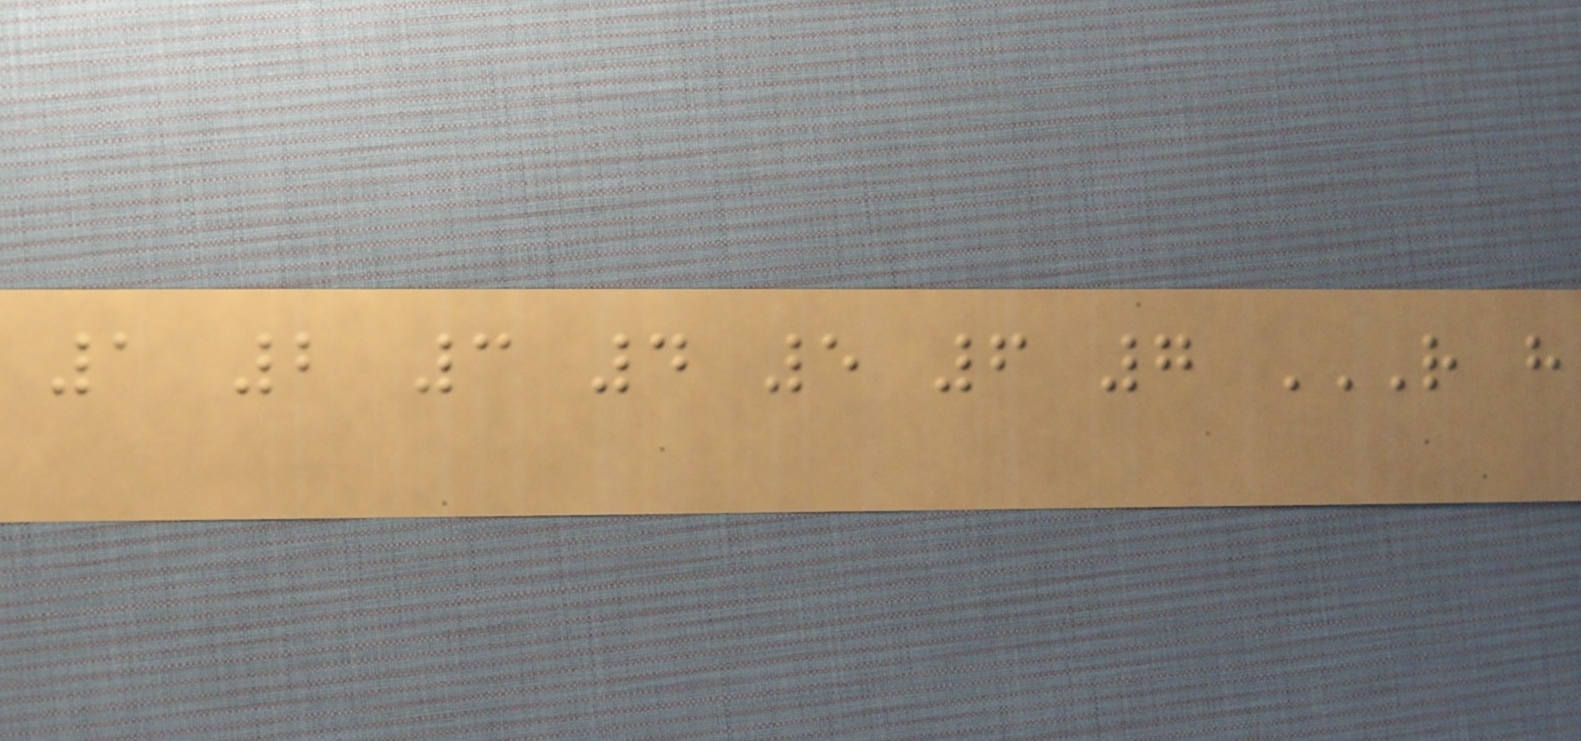1 2 3 4 5 6 7 R H
